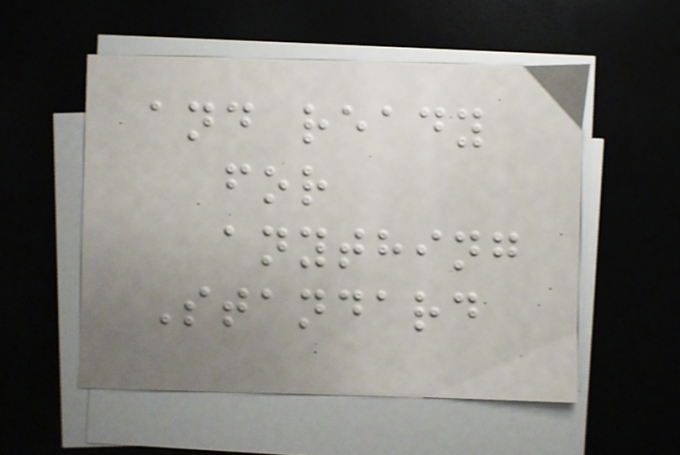and ready
for
anything
Standard
